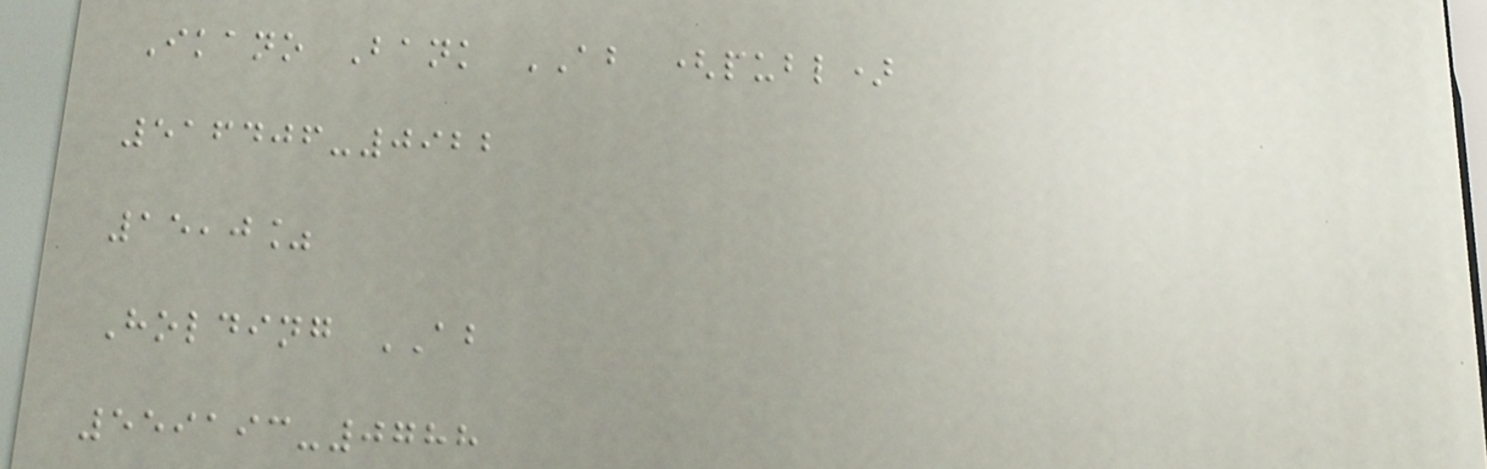Ikano Bank AB (publ)
516406-0922
15,0%
Holding AB
559193-0788
